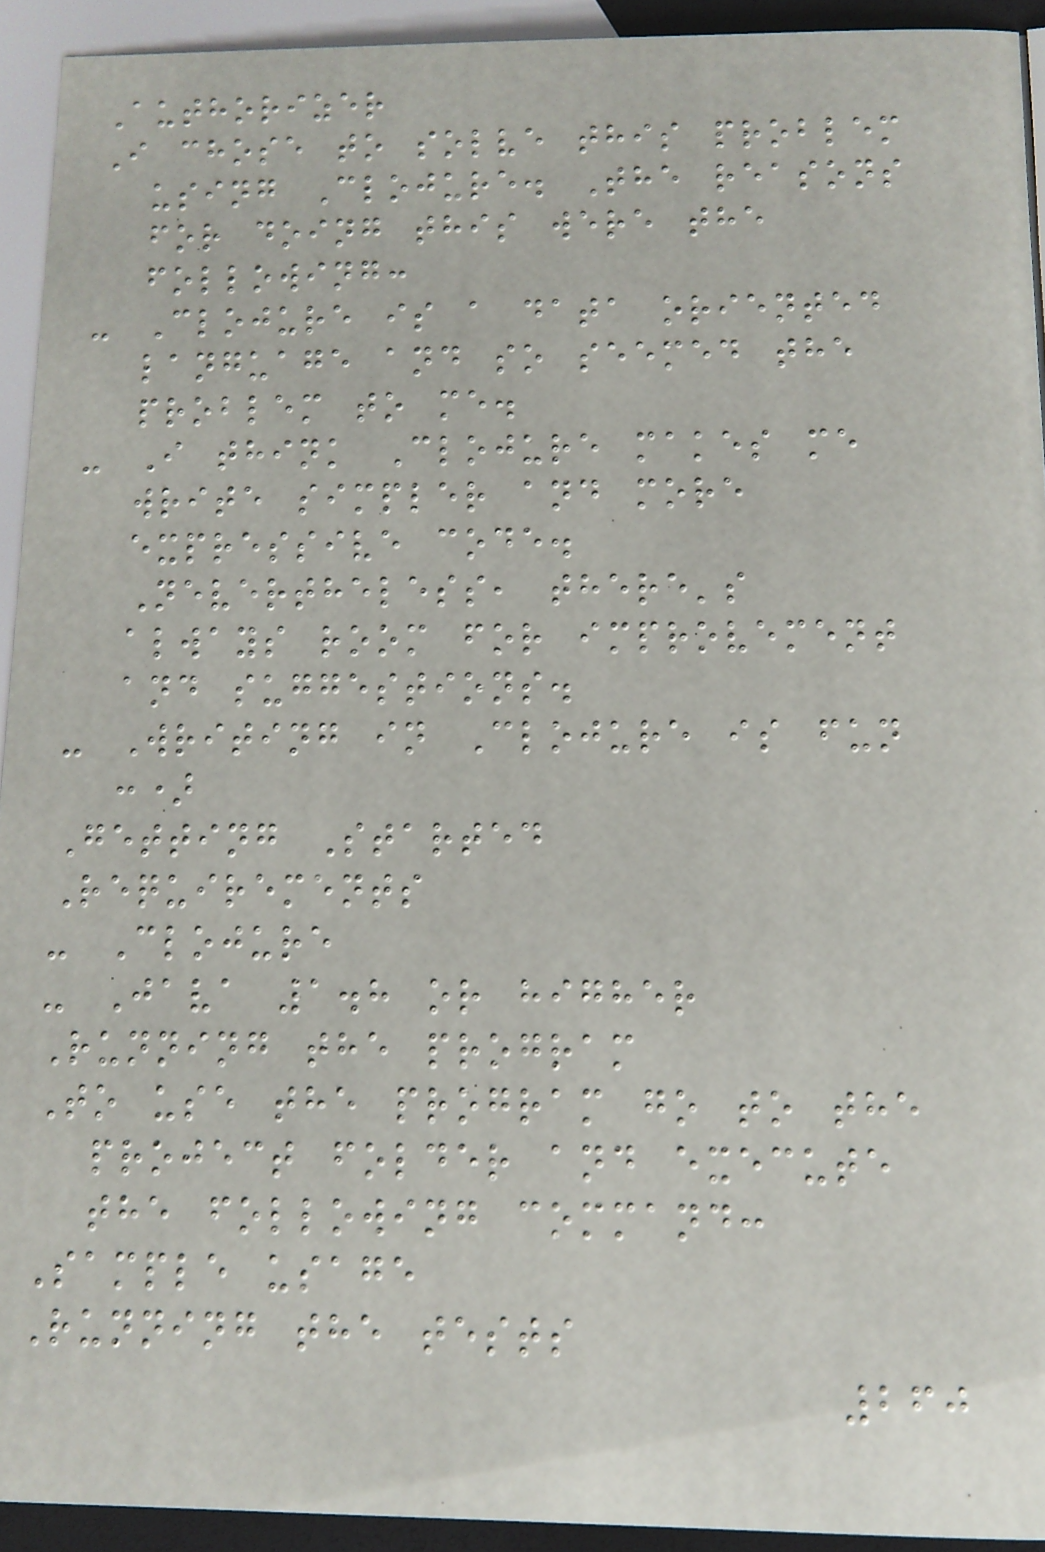Authorizer
I chose to solve this problem
using Clojure. The reasons
for doing this were the
following:
- Clojure is a data oriented
language and so seemed the
problem to me.
- I think Clojure makes me
write simpler and more
expressive code.
Nevertheless, there's
always room for improvement
and suggestions.
- Writing in Clojure is fun
:)
Getting Started
Requirements
- Clojure
- Java 1.8 or higher
Running the program
To use the program go to the
project folder and execute
the following command:
Sample usage
Running the tests
260
